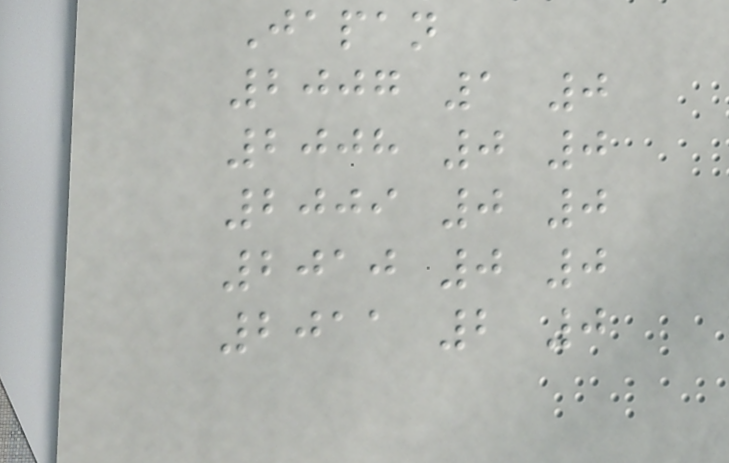Japan
2007 1 0
2008 0 0
2009 0 0
2010 0 0
2011 2 0
